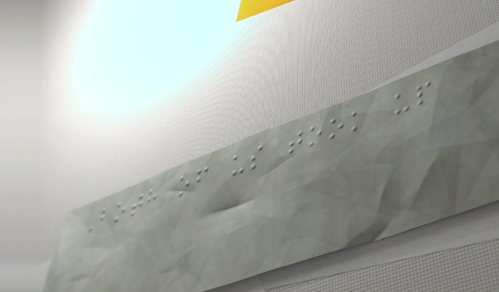Both of us took up
